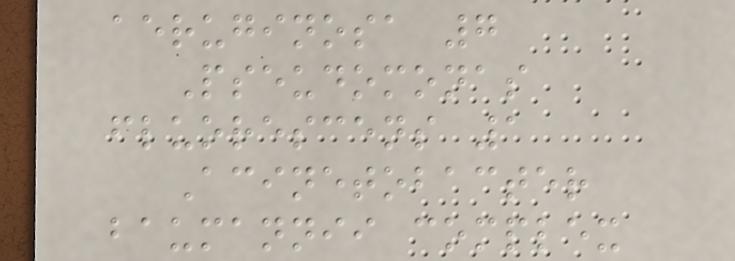aeruginosa 7
Pseudomonas
fluorescens 1
Acinetobacter
baumannii complex
